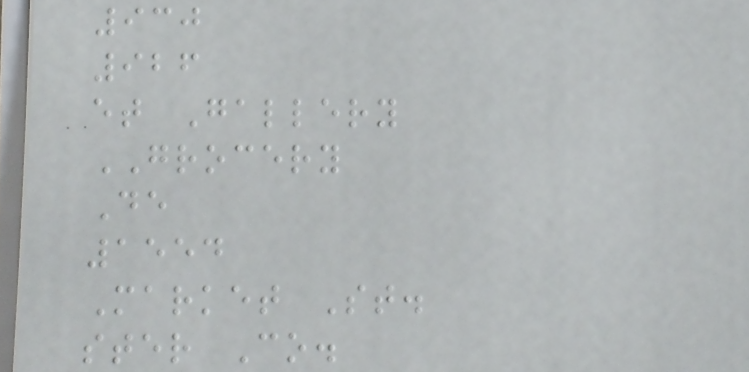930
926
et Gallery
GROCERY
De
1554
Market St.
ster Co.
